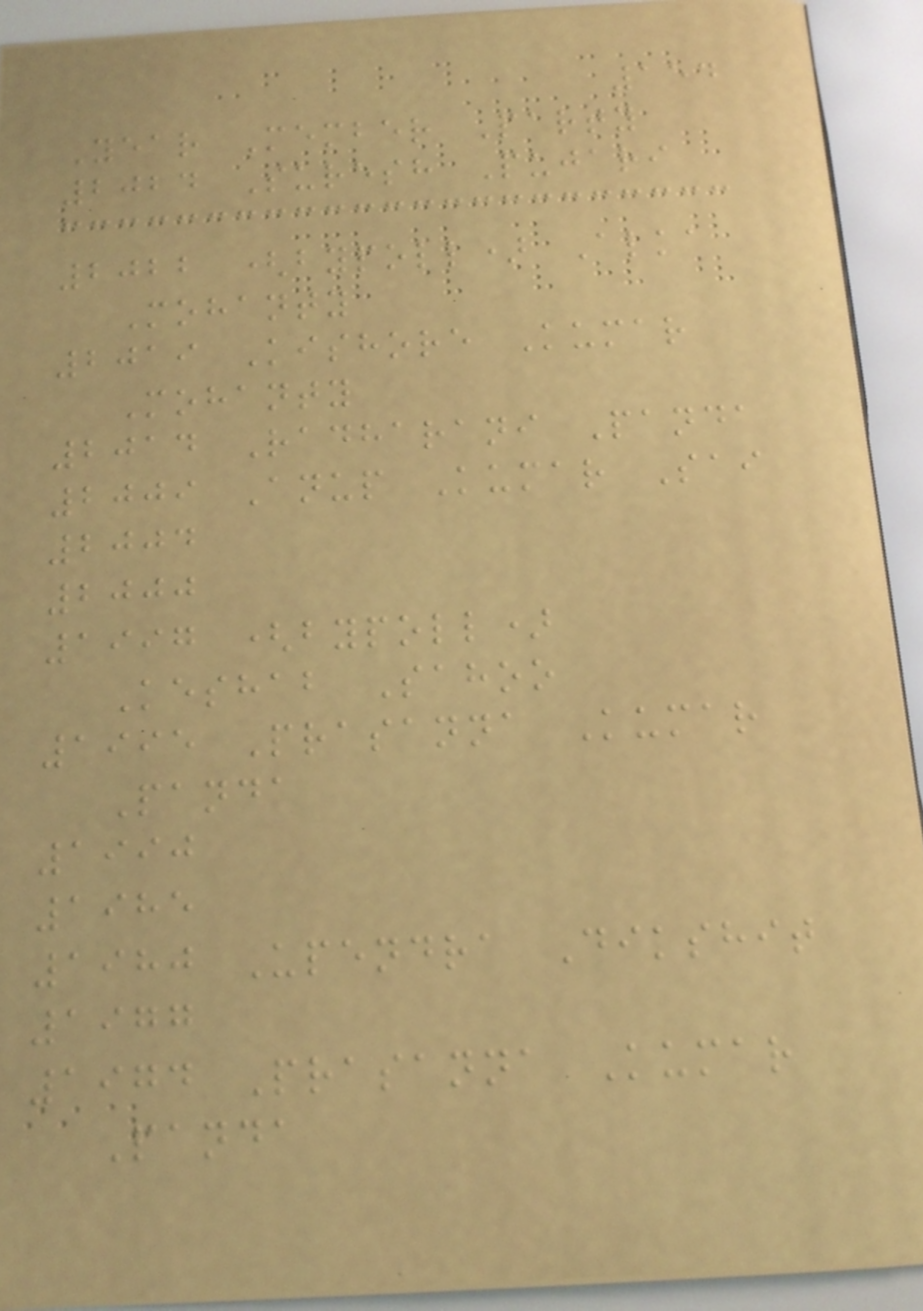154
Year Member Party
2024 Suresh Pujari
2022 (bypoll) Alka
Mohanty
2019 Kishore Kumar
Mohanty
2014 Radharani Panda
2009 Anup Kumar Sai
2004
2000
1997 (bypoll)
Keshab Sahoo
1995 Prasanna Kumar
Panda
1990
1985
1980 Upendra Dikshit
1977
1974 Prasanna Kumar
Panda
